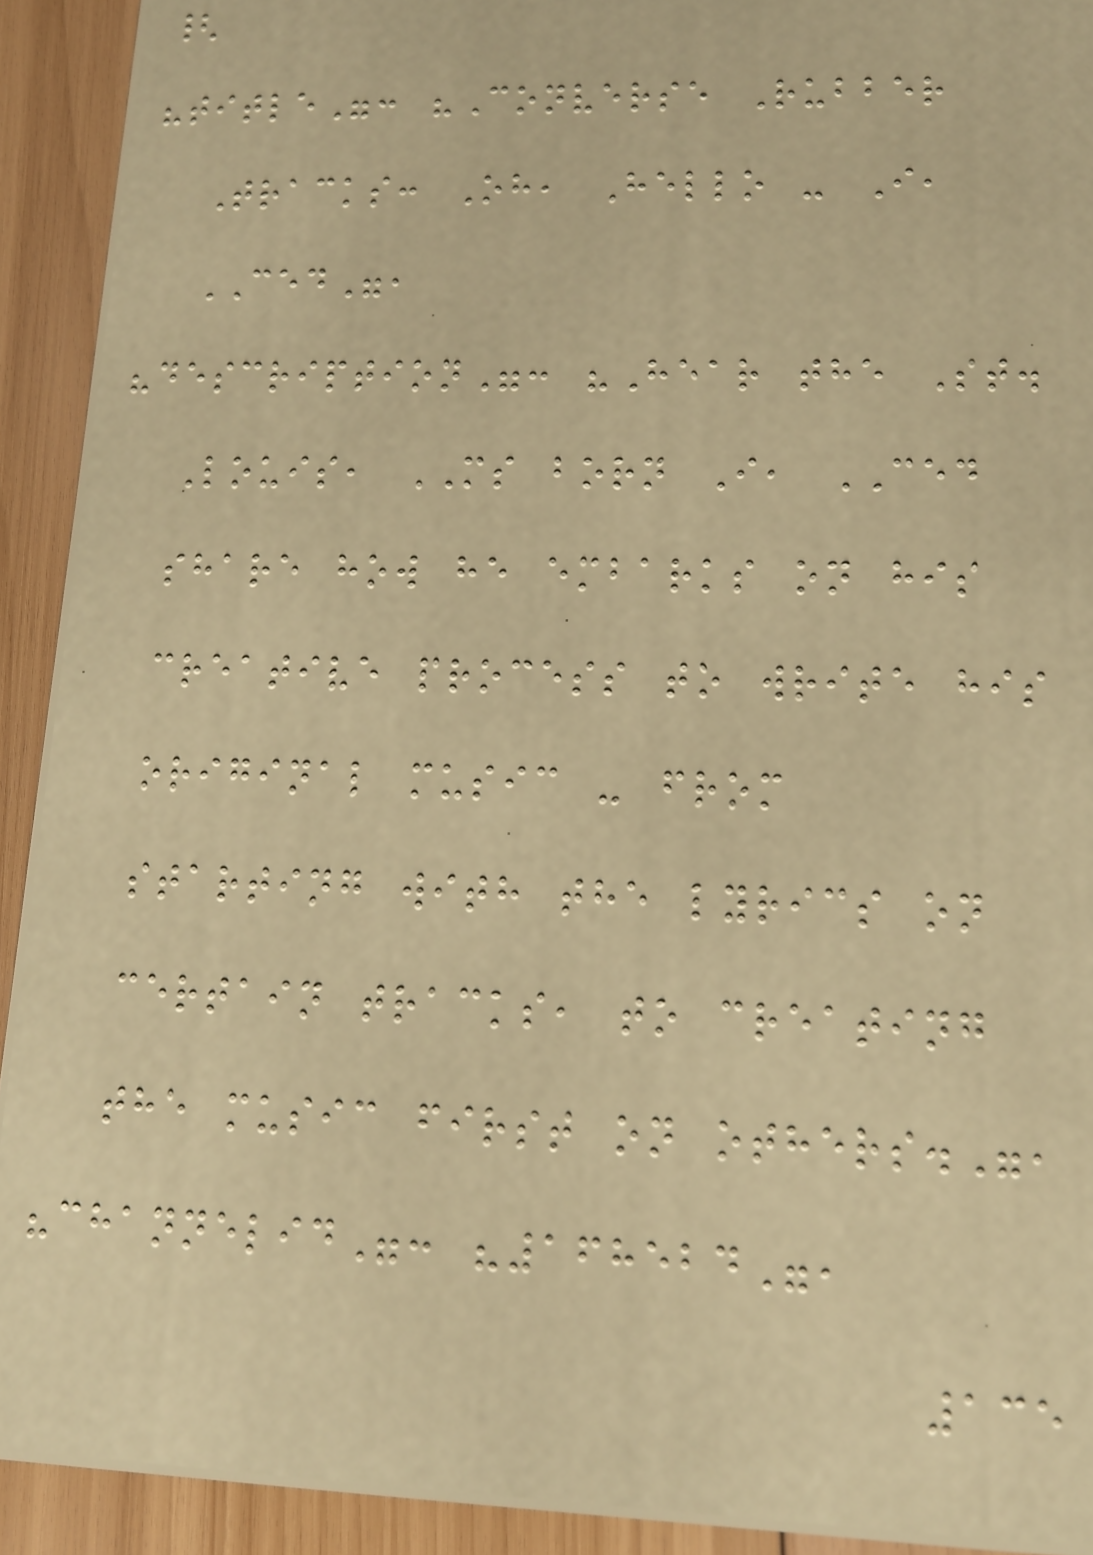{
"title": "Converse Rubber
Tracks: Oh, Hello - I,
CED",
"description": "Hear the St.
Louis, MS born I, CED
share how he embarks on his
creative process to write his
original music - from
starting with the lyrics on
certain tracks, to creating
the music first on others.",
"channelid": "168524",
135
